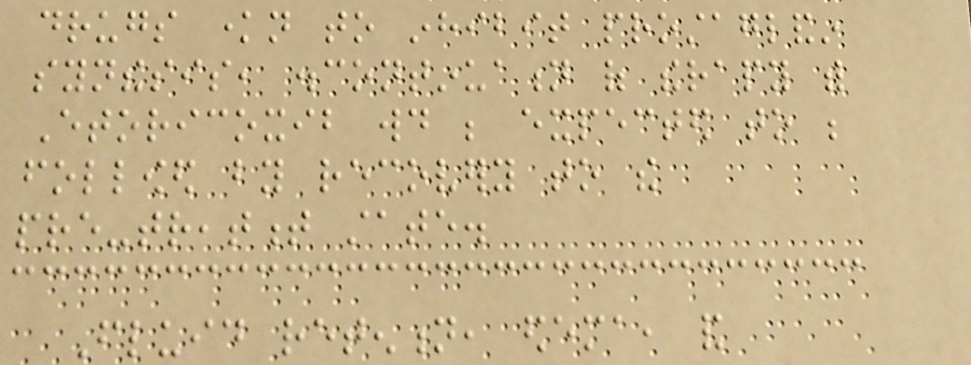drugs known to inhibit prostaglandin
synthesis, discontinuation of therapy with
Etoricoxib would be expected to be
followed by recovery to the
pre-treatment state.
Fluid retention, edema, and
